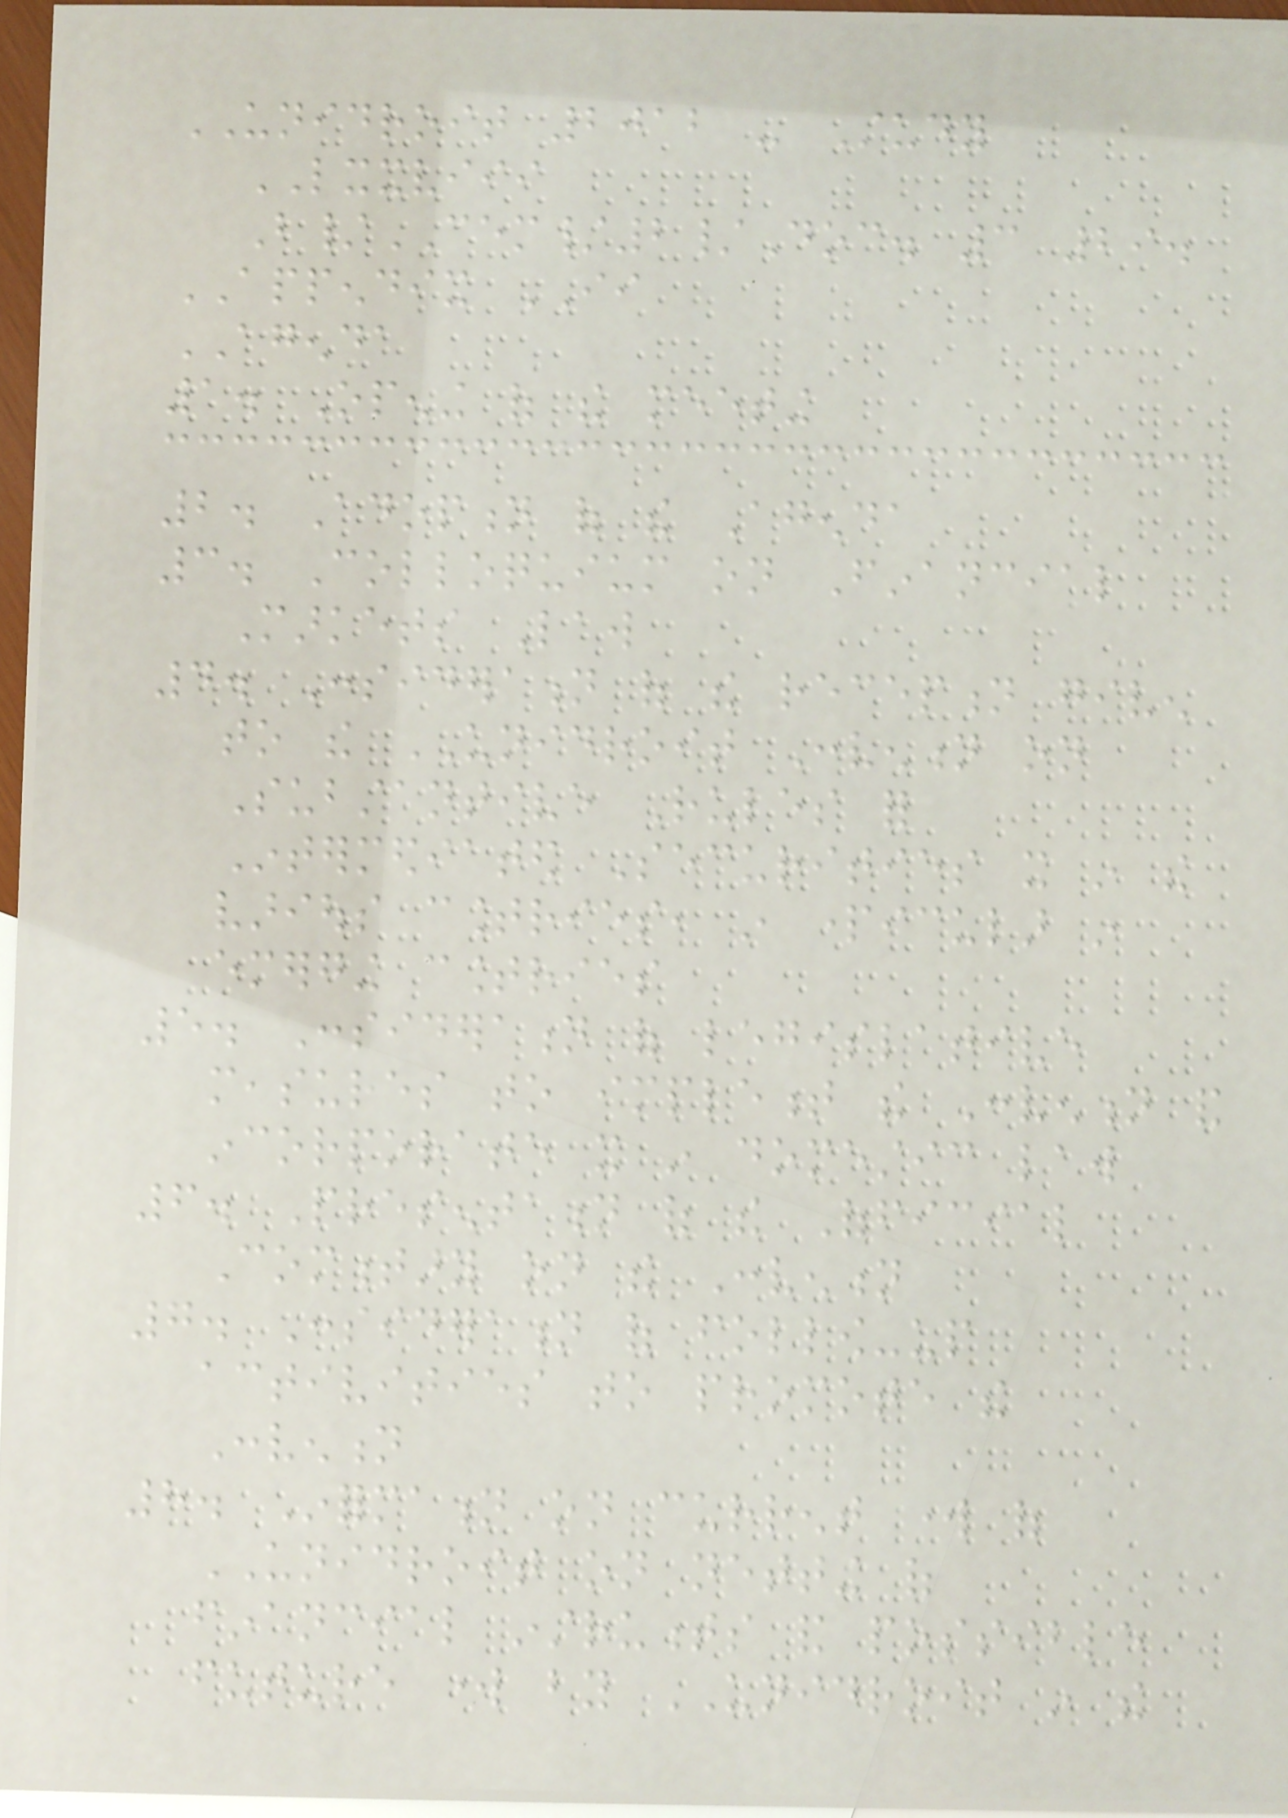UNIDROIT 2012 - Study
LXXVIII
B/CEM/2/Doc. 3 29.
APPENDIX II
AGENDA
1. Opening of the meeting
2. Adoption of the Agenda
3. Colloquium on Financial
Markets Law
4. Consideration of the reception given
to the UNIDROIT Convention on
Substantive Rules for
Intermediated Securities it in the
various countries, in particular in
emerging countries
5. Consideration of legislative
measures to implement the Convention and
incorporate it in domestic law
6. Presentation of the Official
Commentary on the Convention
7. Consideration of follow-up
activities to promote the
Convention
8. Information on current work of
UNIDROIT on netting of
financial instruments and possible
future work by UNIDROIT in the
